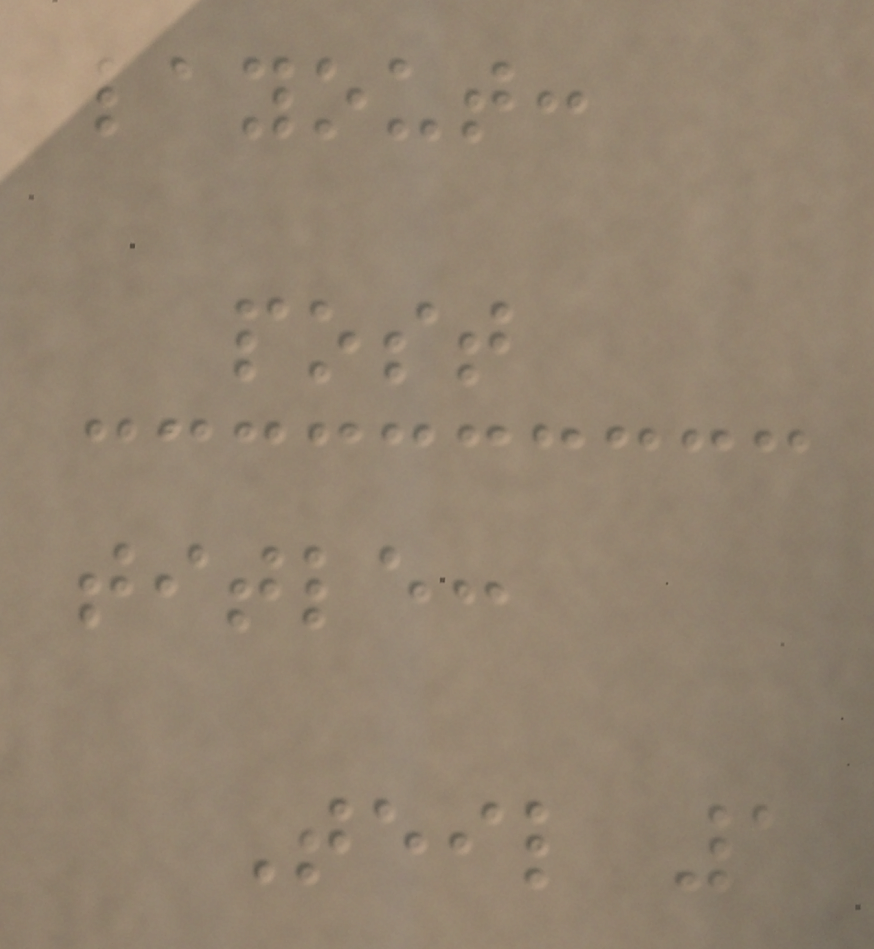layout:
post
title:
Teil 1
